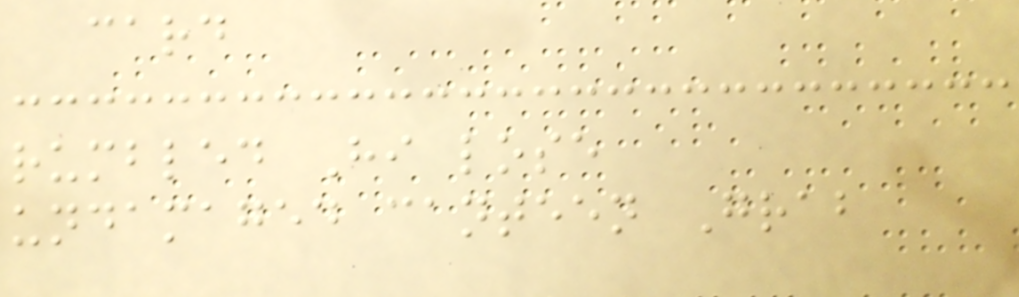card
rumbled Hi lose
undamaged canteen Grab
